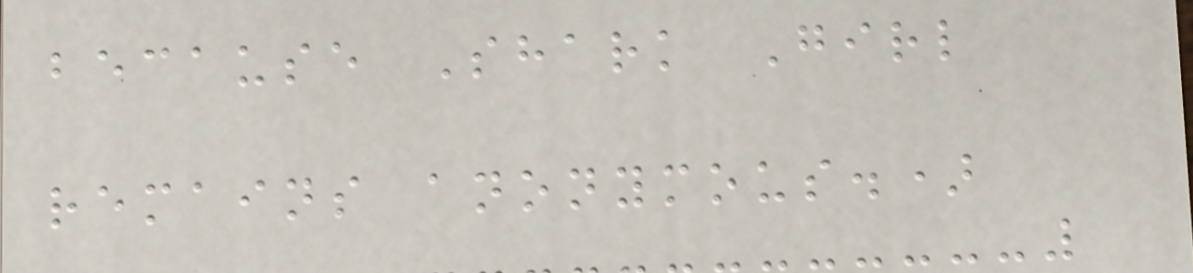because Shark Girl
remains anonymous.)
